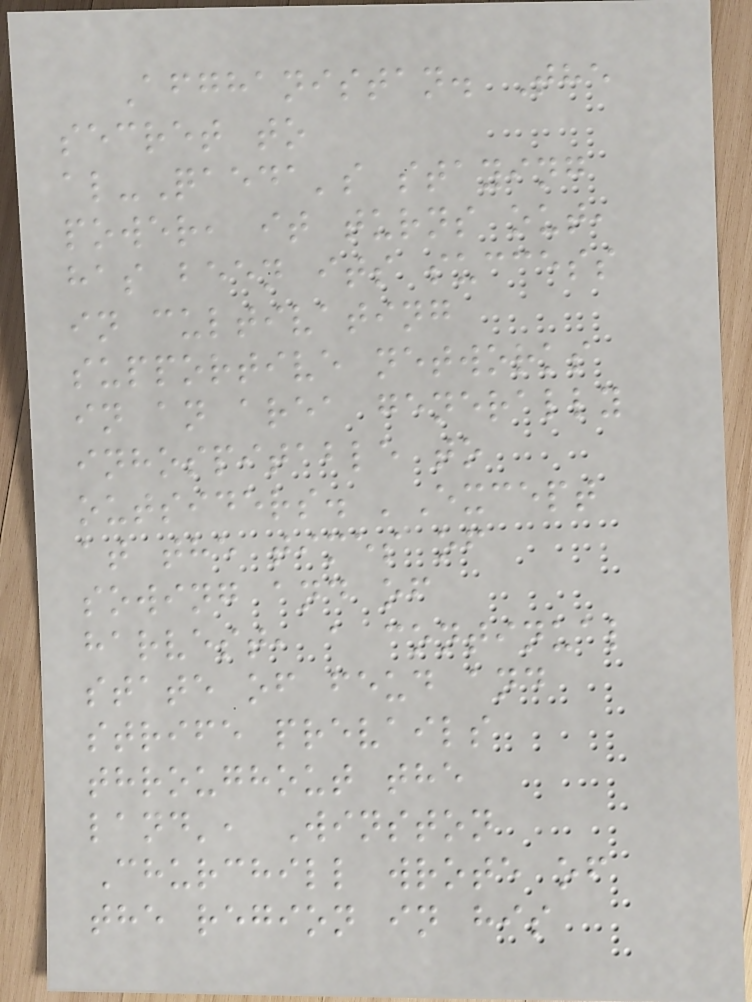Afghanistan. The
secret to
al-Qaeda's staying
power, it turns out,
has been its success
in cultivating
supportive networks
in an area generally
inhospitable to
outsiders. 'Except
at the times of
sowing and of
harvest, a continual
state of feud and
strife prevails
throughout the
land', Winston
Churchill wrote of
the region in his
